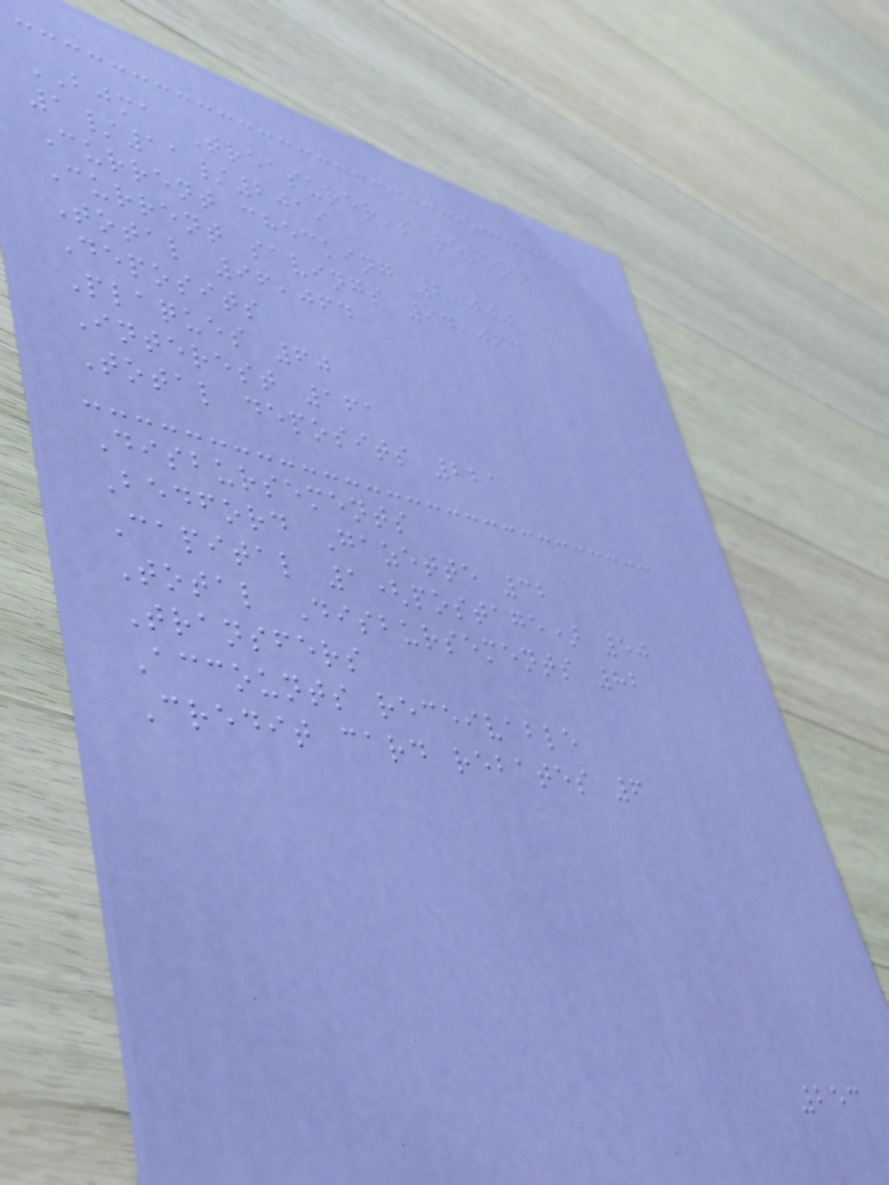BJMA Treasurer's report
1/11/2019
Current checking 2,000
Current savings 94,064
Total 96,064
Deposits
Plaques 60
Interest 161
Total deposits 221
Disbursements
Bedford Gazette 32
Capital 1(postage) 50
Total Disbursements 82
Transfers
Accounts receivable
Credit card rebates 6
253
